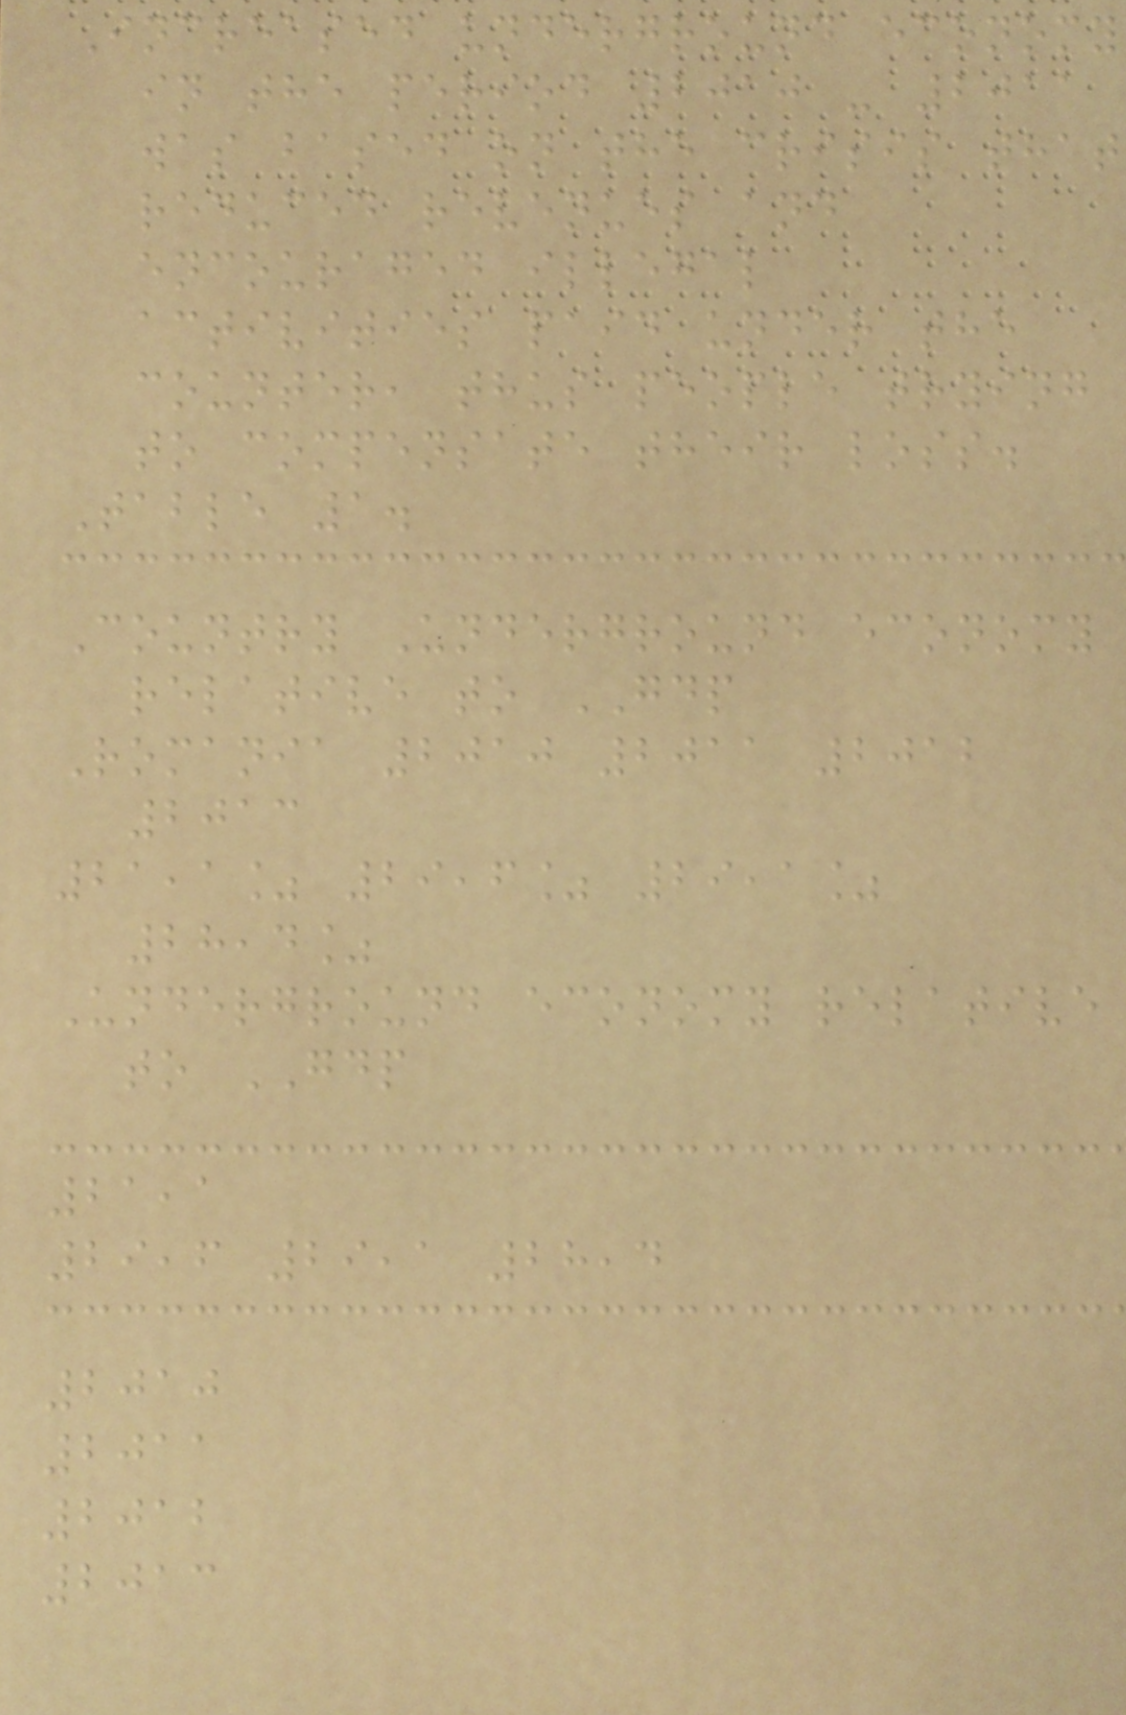Increased underground economy
in the period 2010 - 2011
was based on the crisis that
reduced revenues and
encouraged illegal
activities paid under the
counter, thus people trying
to compensate their loss.
Table 1.
Country Underground economy
relative to GDP
Romania 2010 2011 2012
2013
21,1% 29,6% 29,1%
28,4%
Underground economy relative
to GDP
21,1
29,6 29,1 28,4
2010
2011
2012
2013
